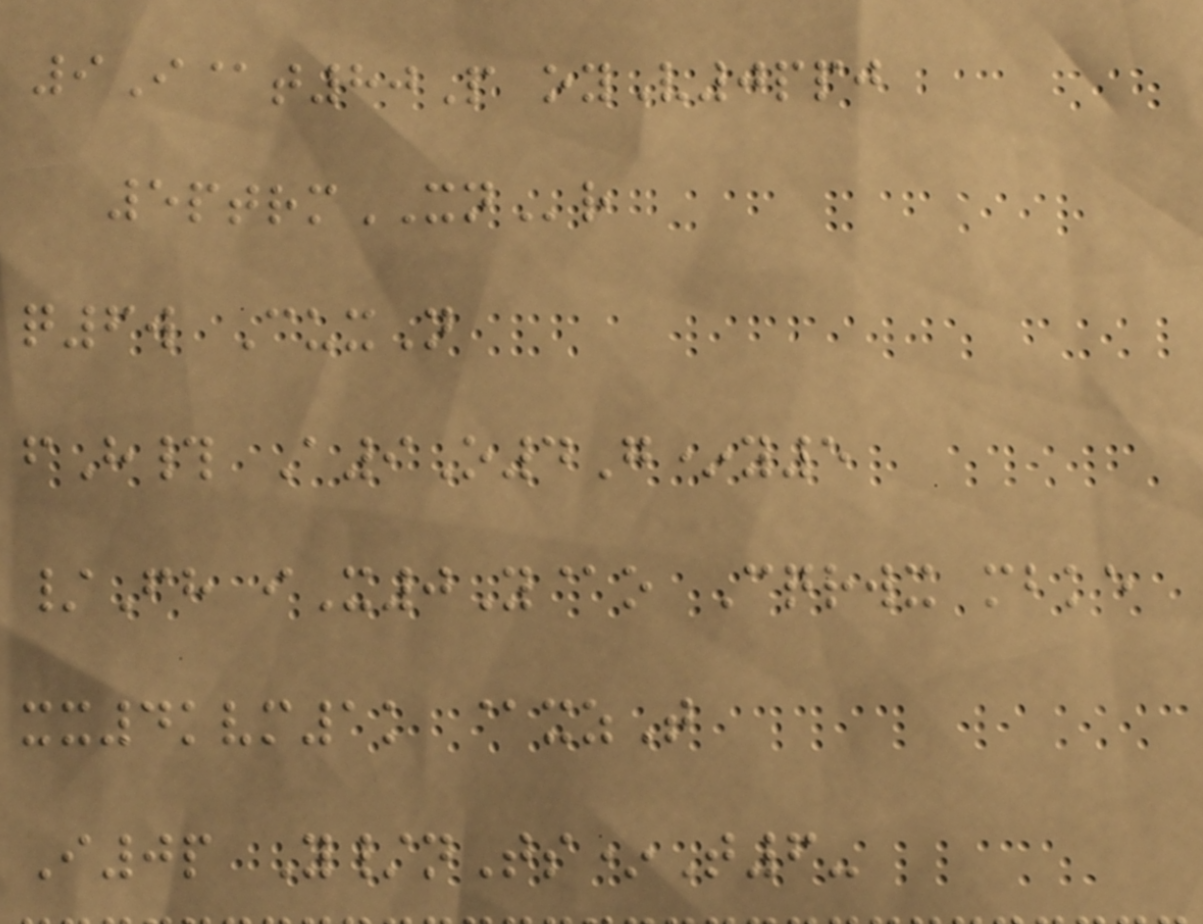9I@t80P oyV0ppj
5ptrmXNr
q6w CuxN
fH# A9O4G*y5
/Fh iX0Y@o Cqrwx mbke
xx4kvm1k @xzT
I0p Y/nTs*T6-
